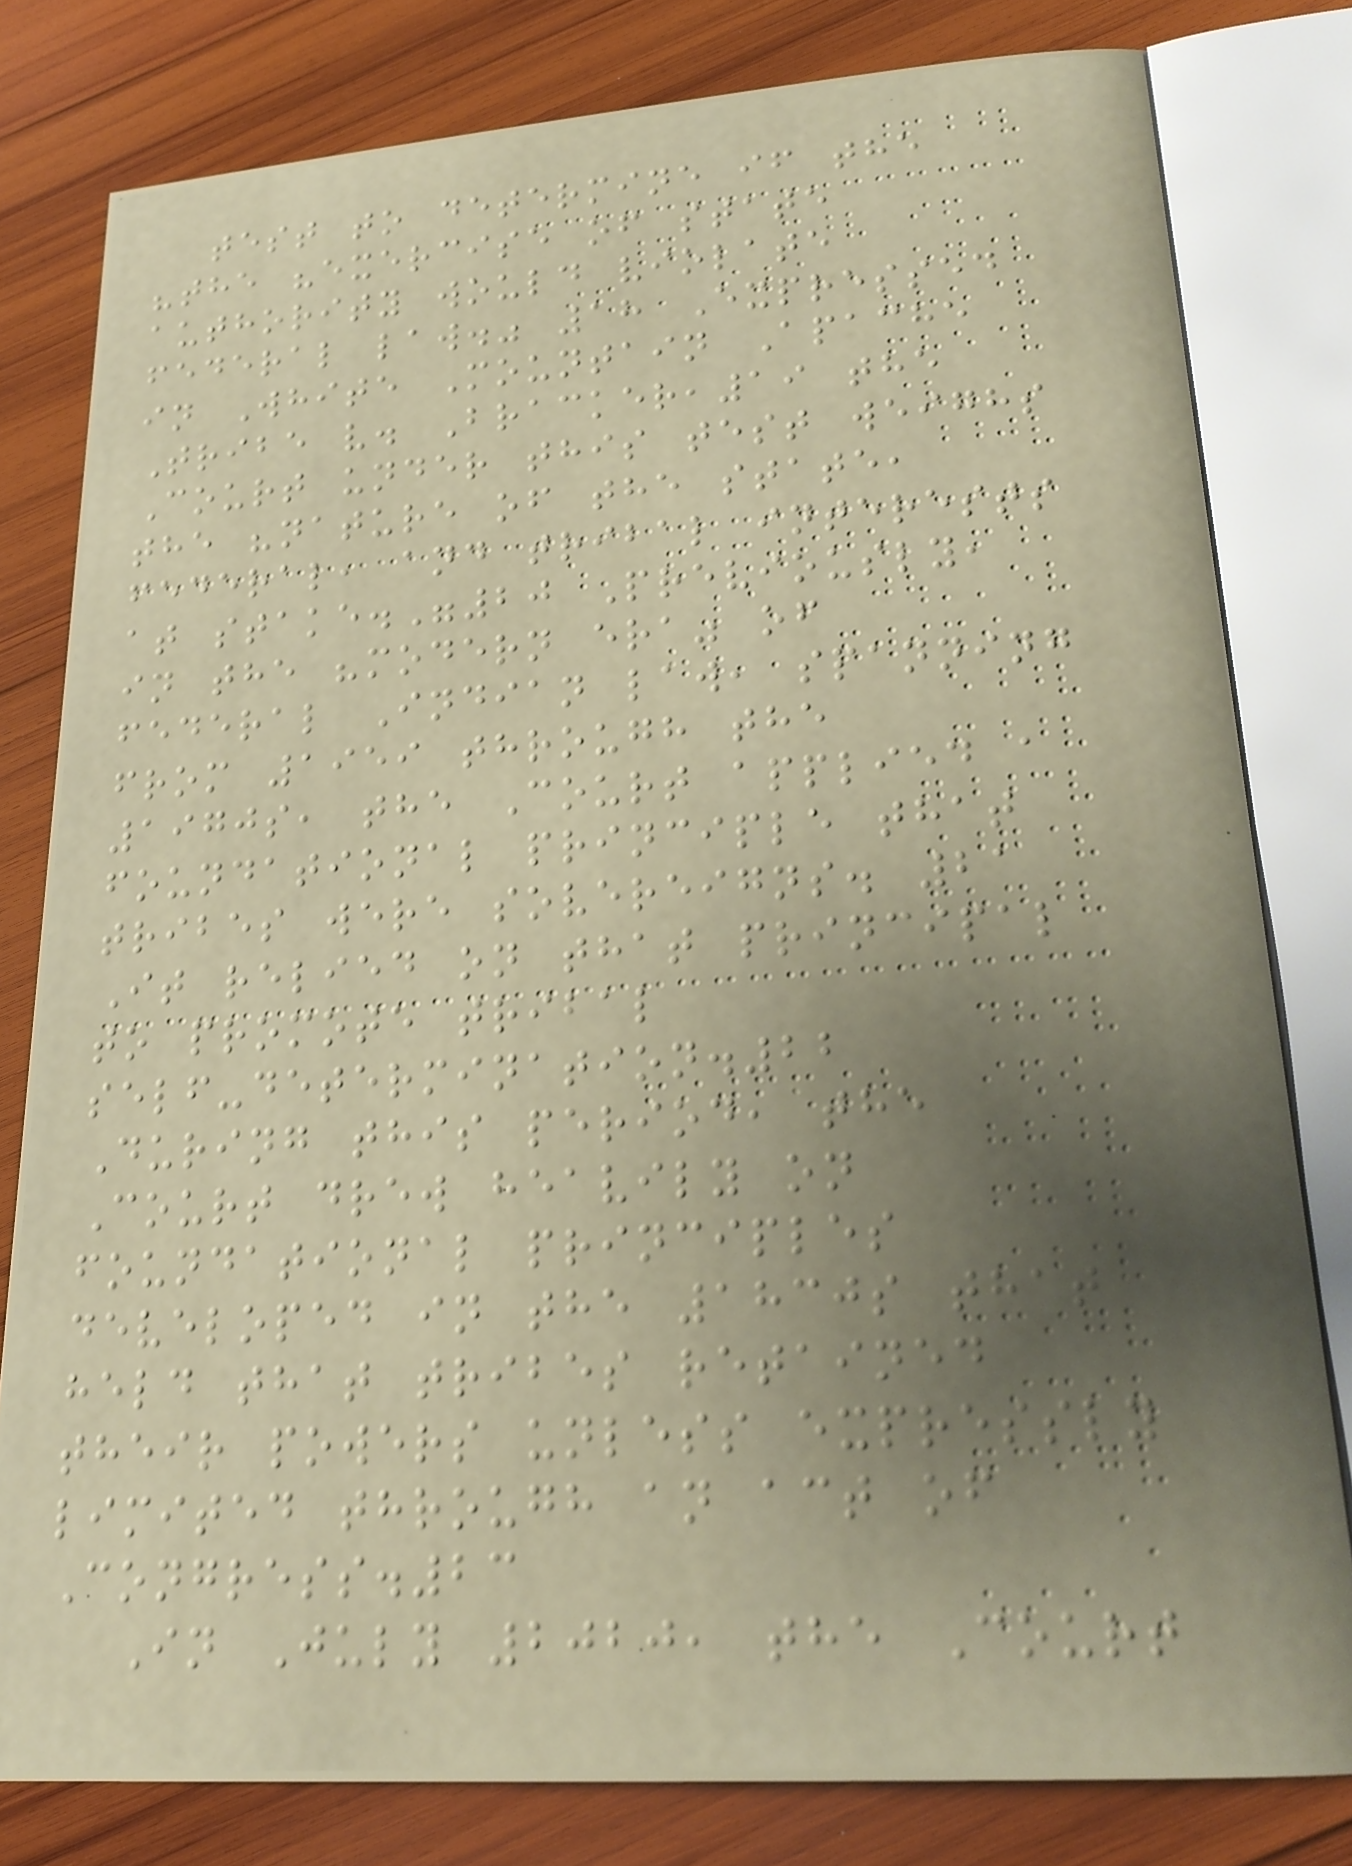test to determine if the
"the "exercise of state
authority would violate
federal law." 18 Expressed
in White Mountain Apache
Tribe v. Bracker,19 the
Court under this test weighs
the "nature of the state,
federal, and tribal interests
at stake."20 Previously,
in the "modern era" of
federal Indian law, spanning
from 1959 through the
1970s, the Court applied a
foundational principle that
tribes were sovereigns. 21
It relied on that principal
to promote tribal
self-determination.22
During this period, the
Court drew heavily on
foundational principles
developed in the 1830s that
held that tribes retained
their powers unless expressly
limited through an act of
Congress.23
In July 2020, the Court
